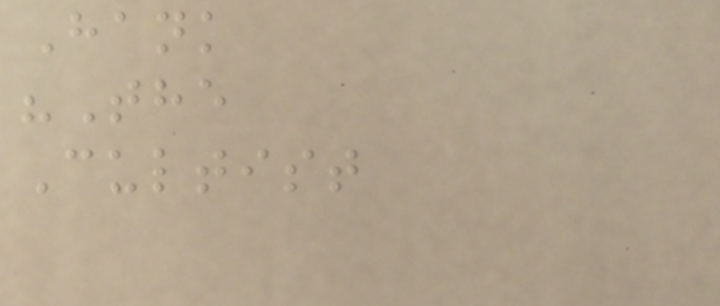Hank
"The
Cultist
